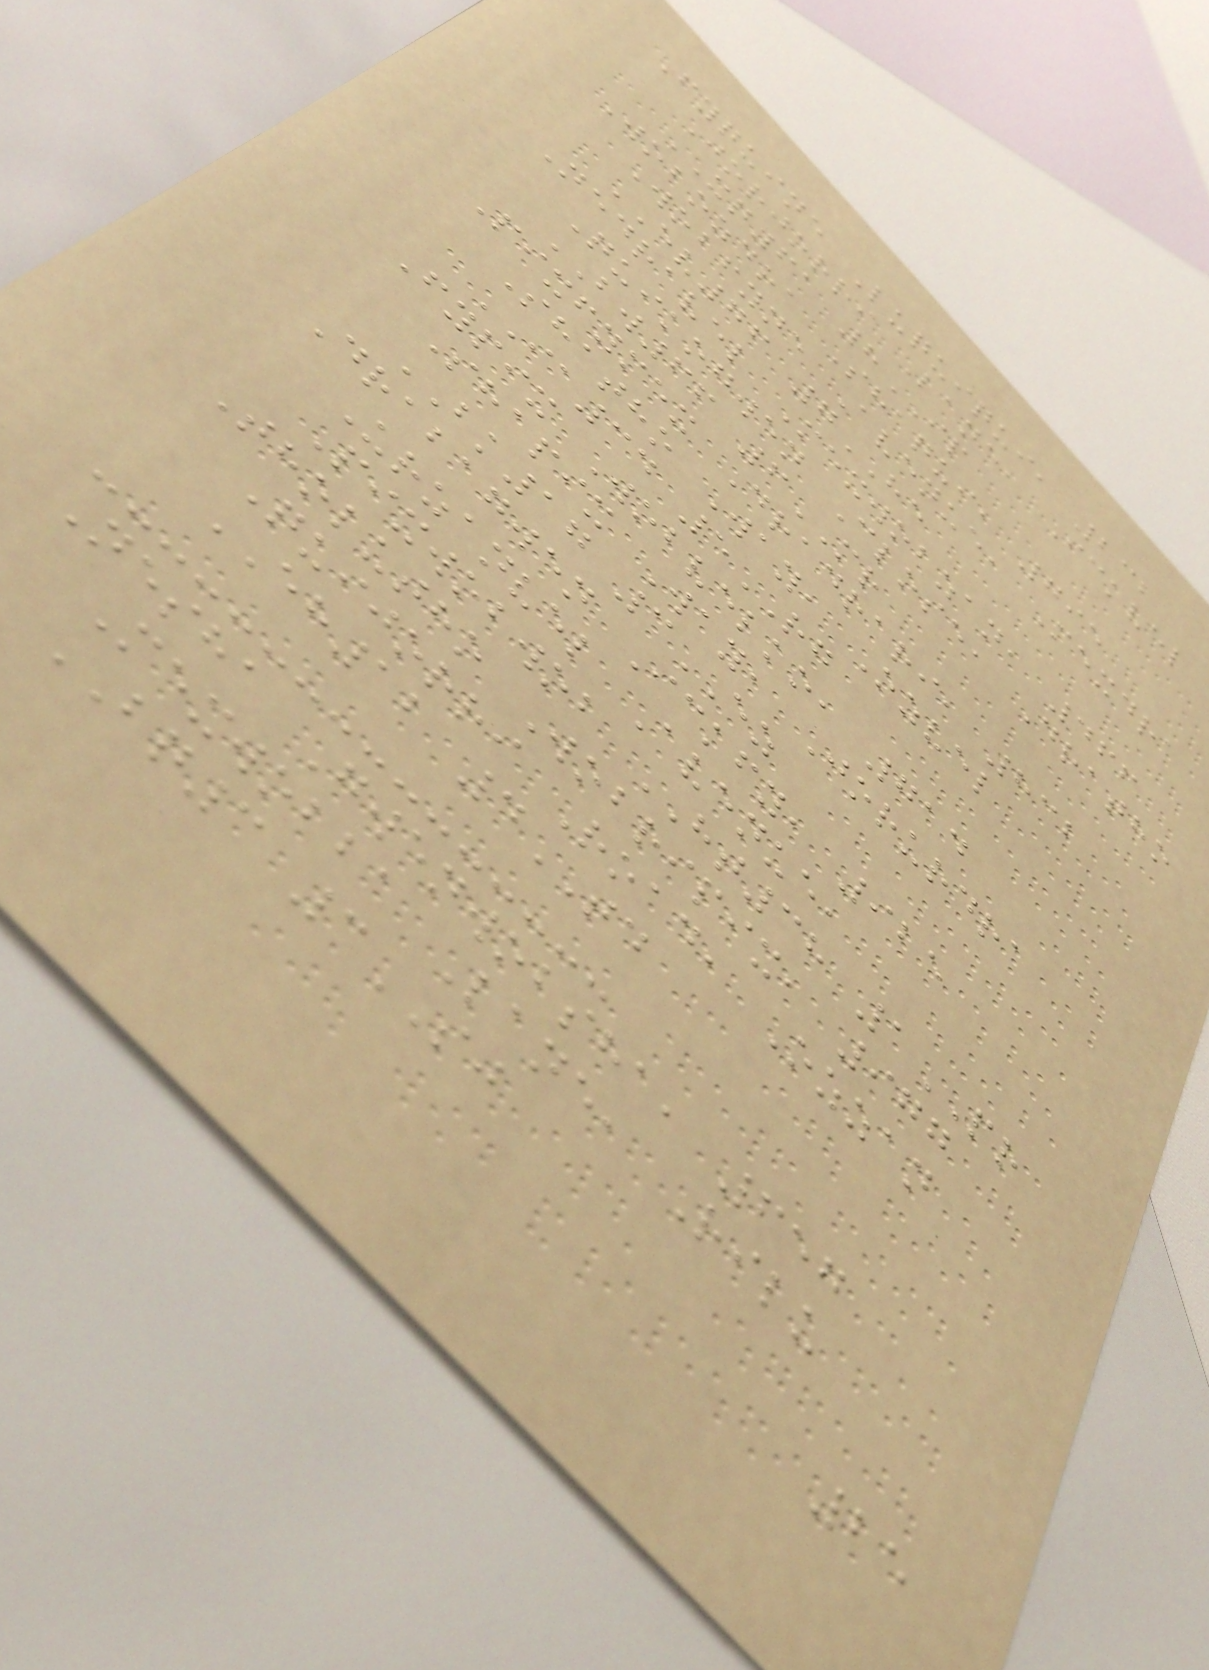Fyquine Luquiqui, 232
Jorjorri Lane, Ickvel
XQ61 8IP
Wobozdra Shaqui, 795
Wobfyne Avenue, Mexdra
EV76 7HE
Nedravel Mexwobzan, 466
Quikogwen Close, Dratho
BW66 6MR
Pixfymex Dradrari, 832
Shatho Way, Ozvel
IA34 5RG
Fypix Wobvelko, 714
Shapix Way, Jorurdra
BK17 3EZ
Drabagwen Ickfy, 925
Urzanvel Avenue,
Pixwobwob HT38 1PR
Tholutho Wobripix, 977
Quijorri Road, Ozzan
EH12 4TD
Nesha Gwenwobsha, 657
Mexwobba Lane, Rilu
BQ3 3SJ
25
